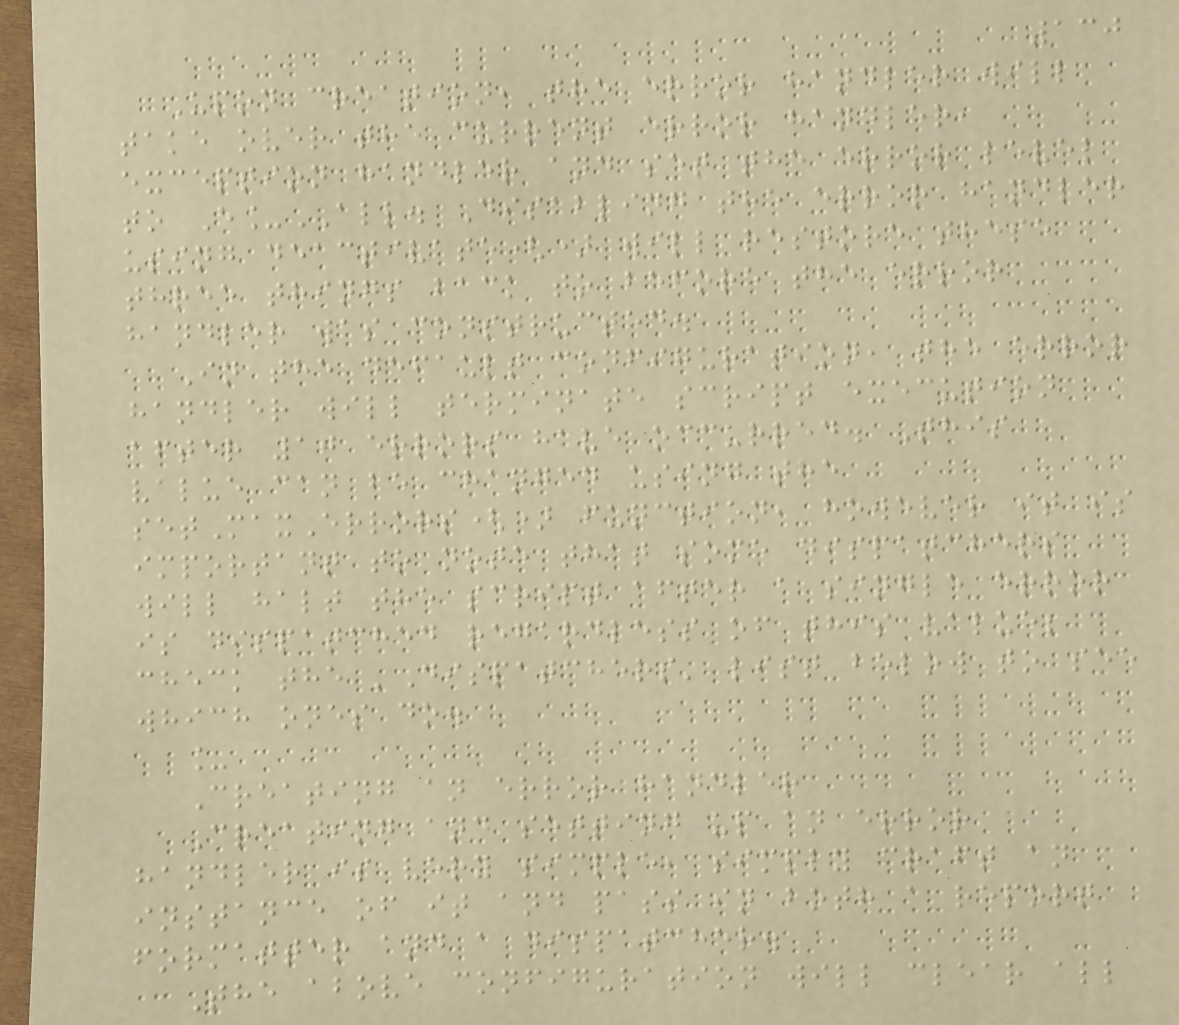130
Upon creation, the error handler will
take over the current error handler,
exception handler and set the error level
to E_ALL. Disabling the error handler
using deactivate() will restore these
three things back to before the error
handler was constructed.
In the default configuration, the error
handler will terminate script execution
after 10 errors have occurred. This
value can be changed using the
setMaxErrors() function, however it is
important to note that some dispatchers
will halt the script after a single error
is dispatched regardless of this value;
check the 'Dispatchers' list below to see
which ones do.
_
Creating an error handler
Creating and setting up an error
handler is very simple, simply craft an
instance of it and pass in both a report
formatter and a dispatcher.
The above configuration will clear all
